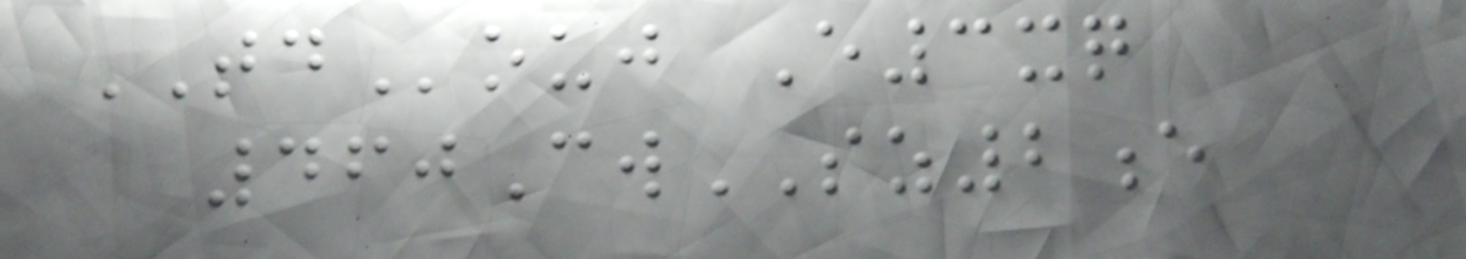TDouj E3xq
460CwSZ2e
